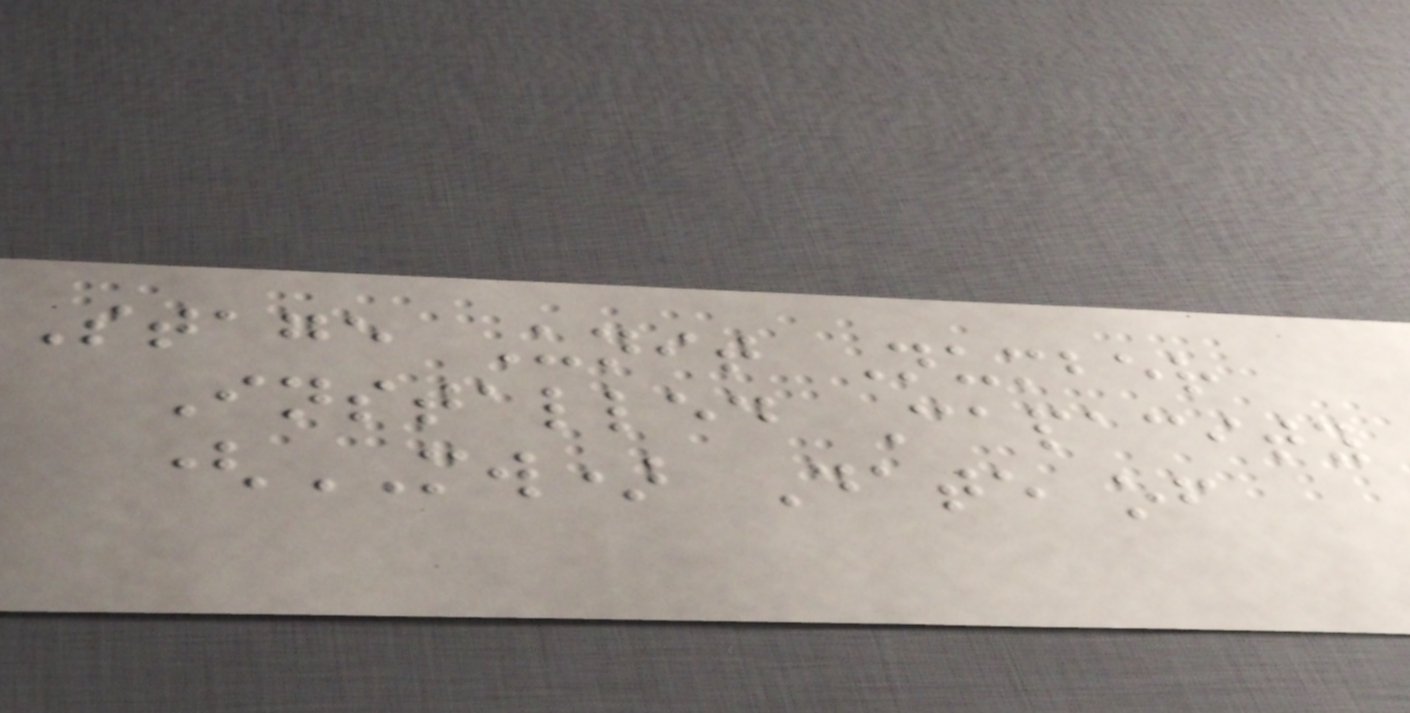Stage Unit Number
Installed Capacity
(MW) Date of
